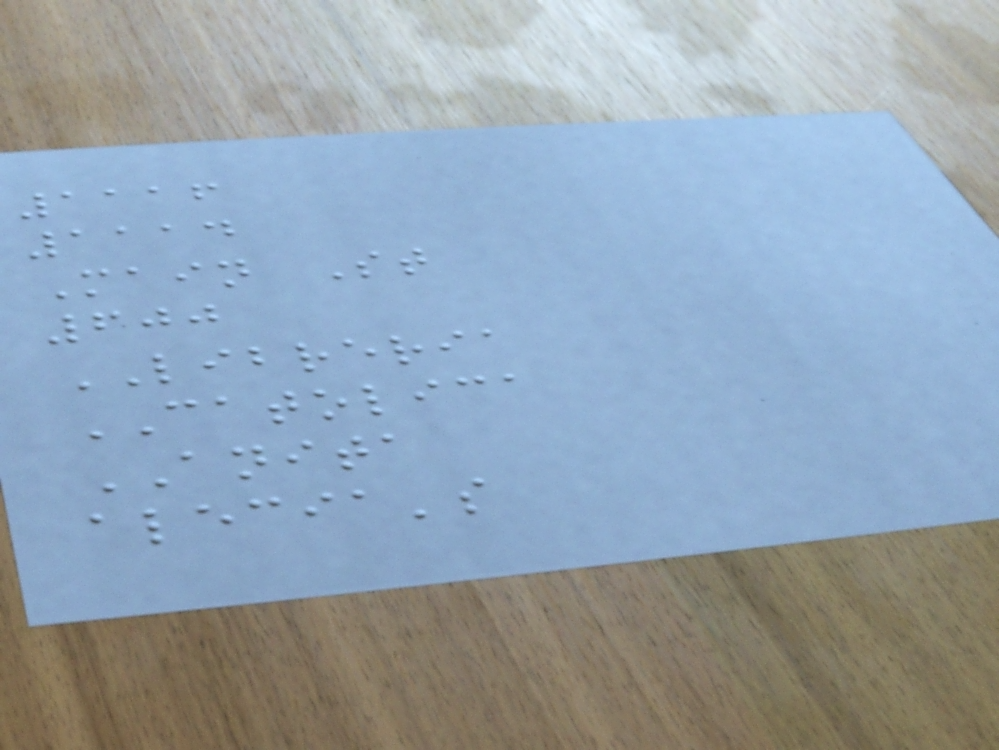1116
1114
Main St
600
LIBRERIA
CATOLICA
ANITA
alecia's
